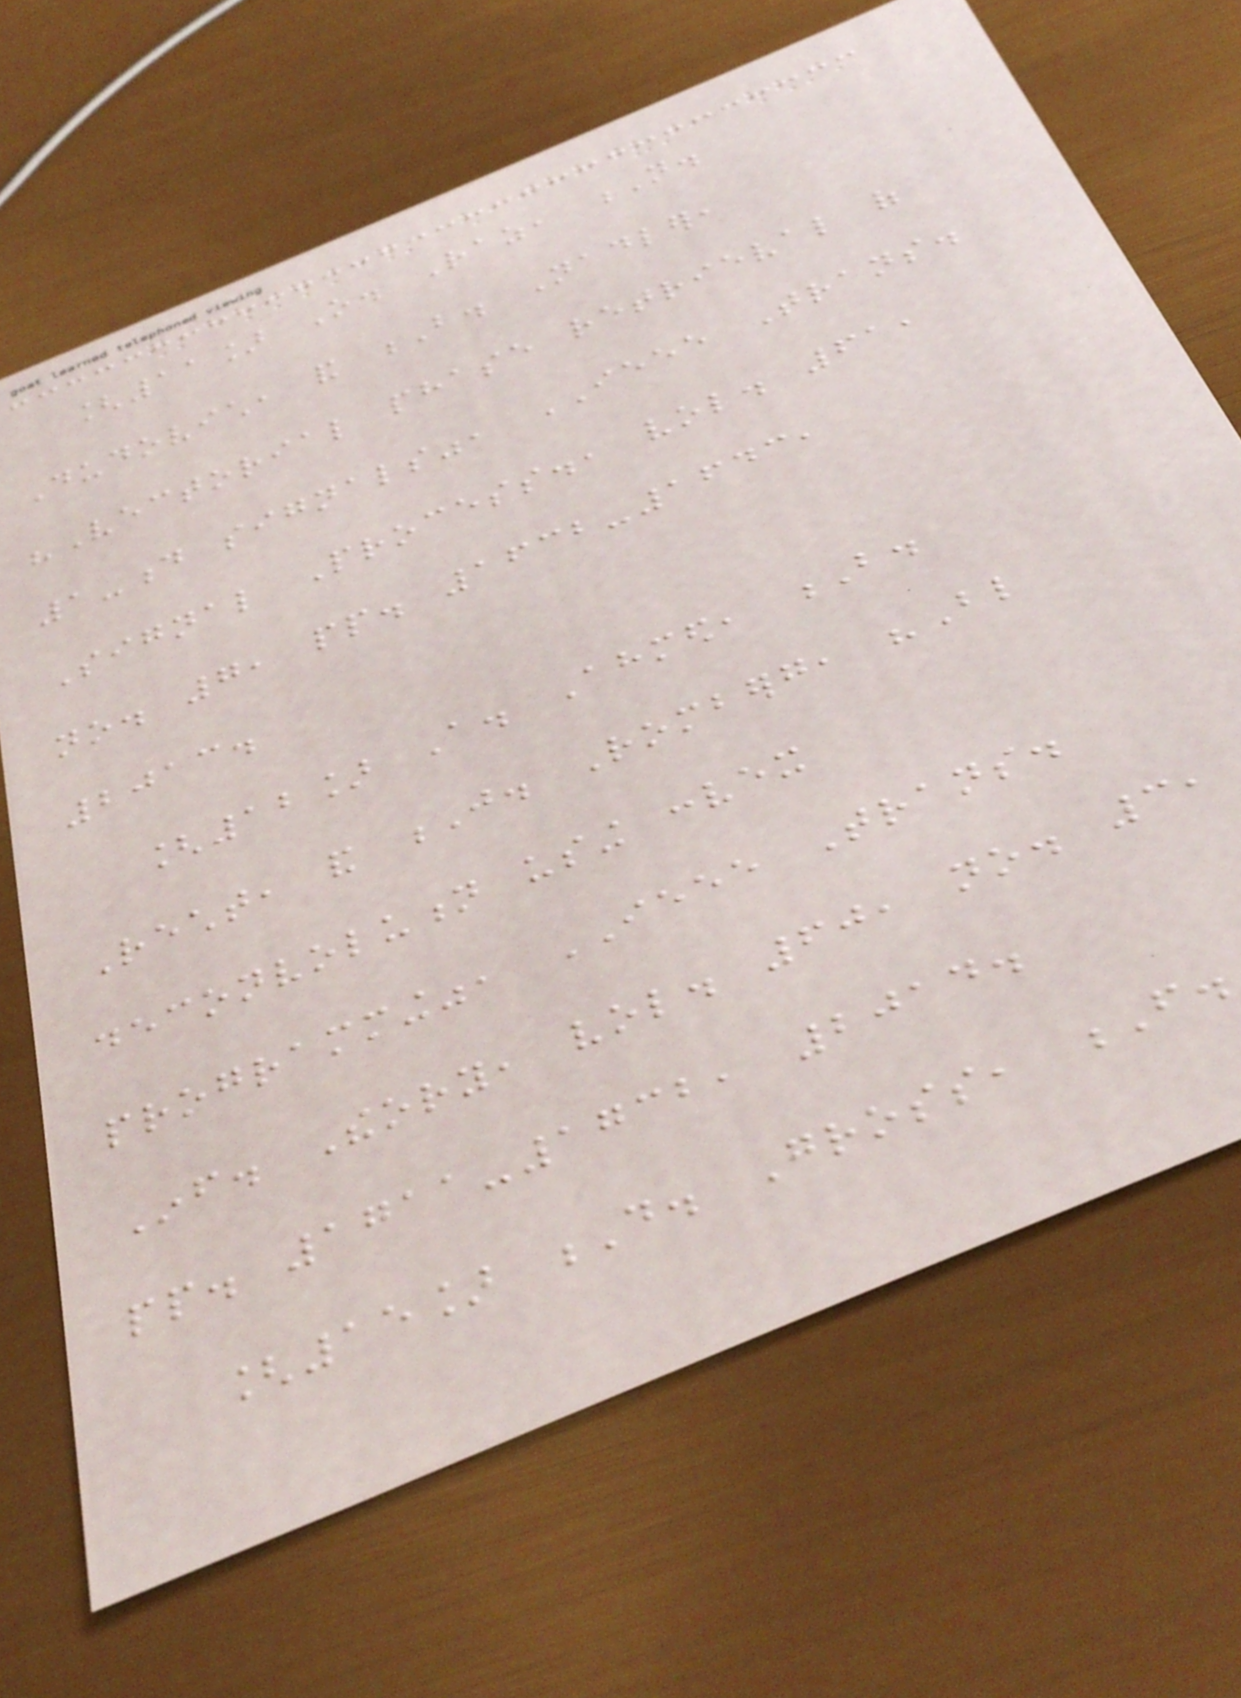[11] O. Raz, N.
Dudovich, and B. Nadler,
"Vectorial phase retrieval of
1-d signals", IEEE Trans.
Signal Process., vol. 61,
no. 7, pp. 1632-1643,
2013.
[12] A. Ahmed, B.
Recht, and J. Romberg, "Blind
deconvolution using convex
programming", IEEE Trans.
Inf. Theory, vol. 60, no. 3,
pp. 1711-1732, 2014.
[15] D. Gross, F.
